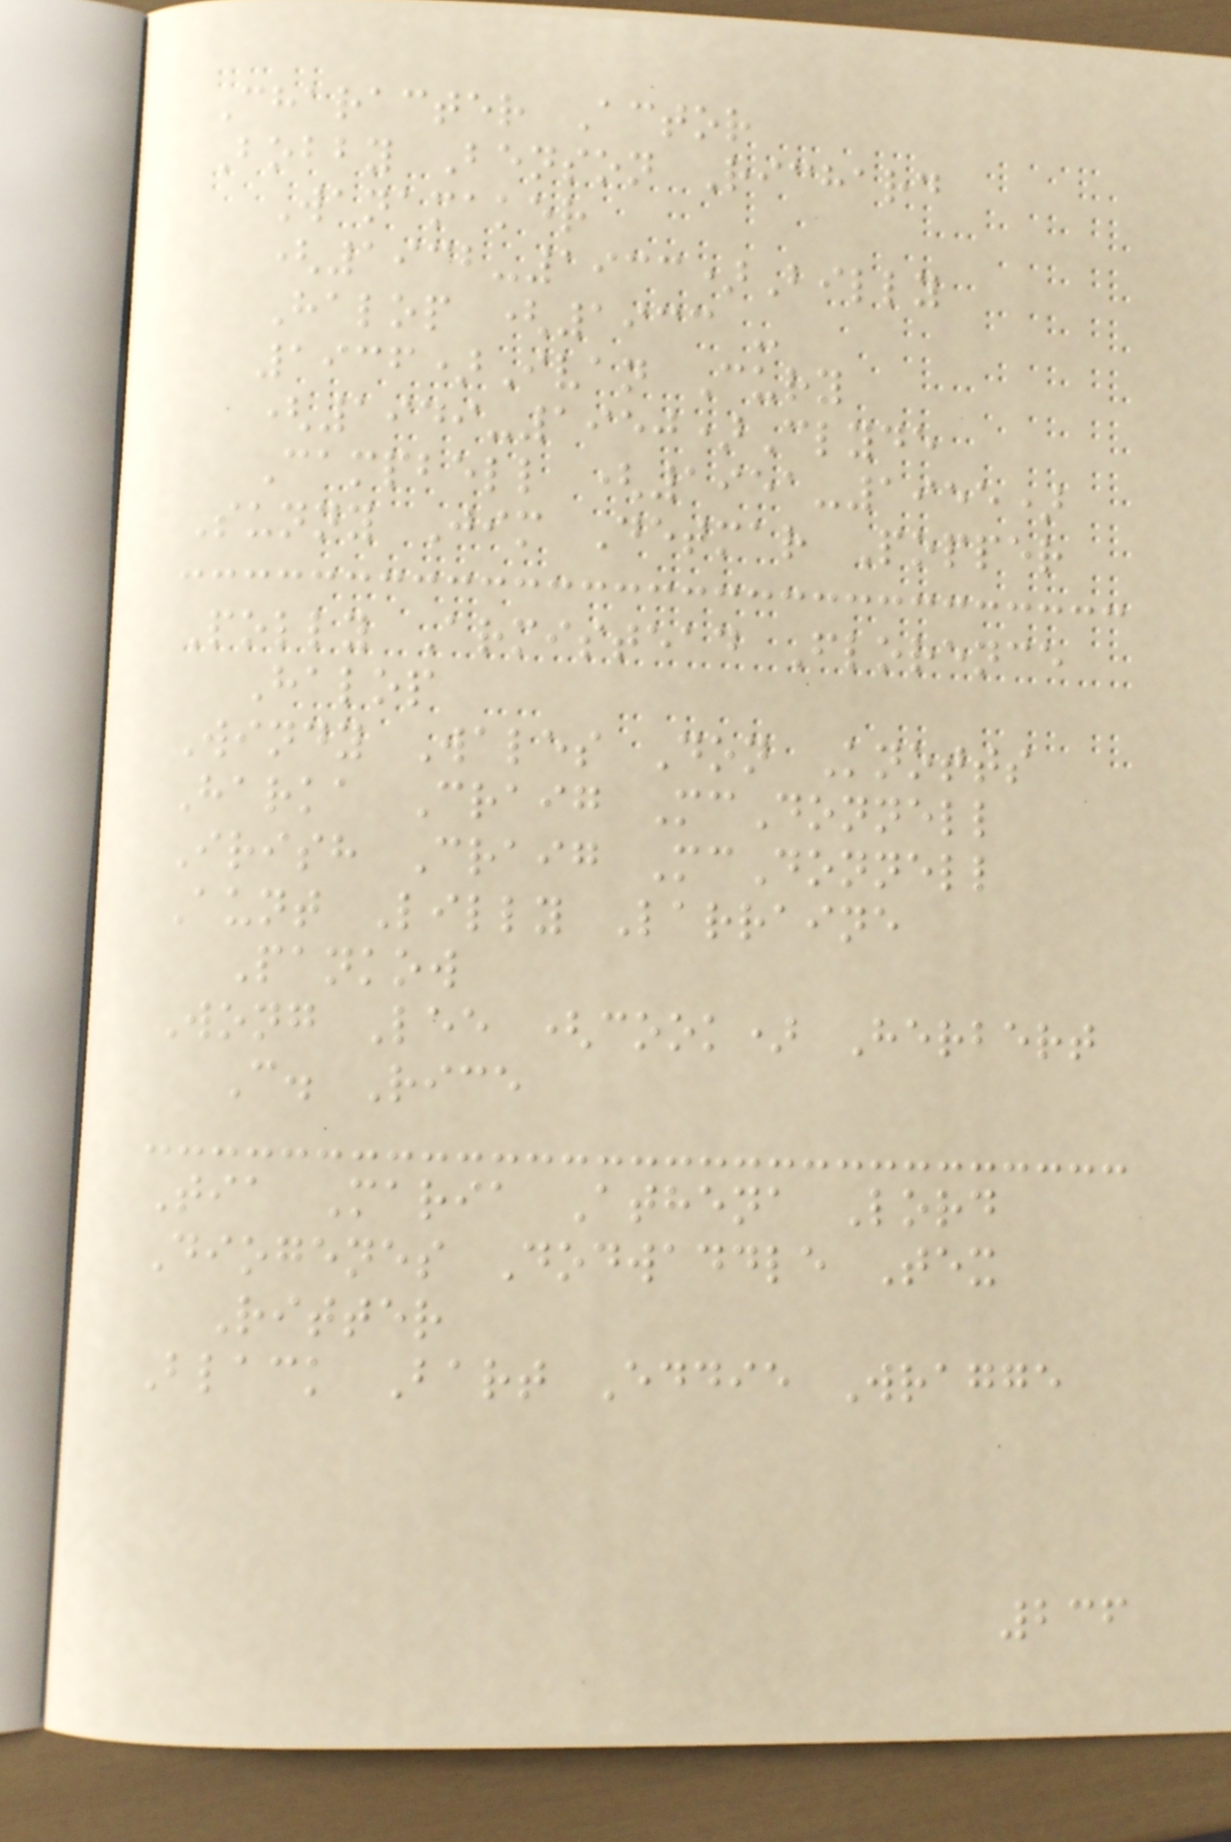Character Actor
Bobby Benson Richard
Wanamaker
(1932-1933)Billy
Halop (1933 -
1936)Ivan Cury
(1949-1950)Clyde
Campbell (1951-1955)
Sunny Jim Detmar Popper
Polly Armistead Florence
Halop
Windy Wales Don Knotts
Harka Craig McDonnell
Irish Craig McDonnell
Aunt Lilly Larraine
Pankow
Wong Lee (cook) Herbert
C. Rice
Tia Maria Athena Lord
Diogenes Dodwaddle Tex
Ritter
Black Bart Eddie Wragge
236
